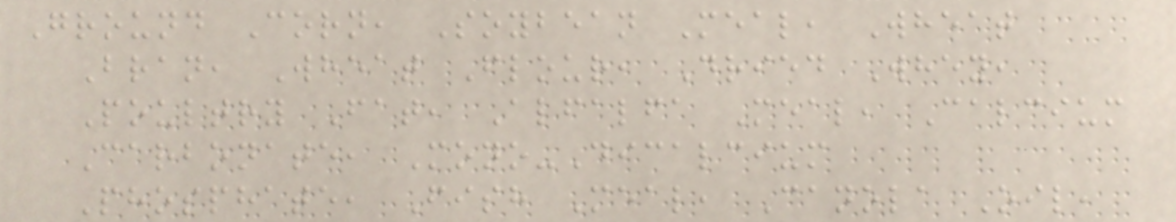Ground Corn, Soybean Meal, Wheat
Bran, Wheat Flour, Dried Whey,
Poultry Fat, Alfalfa Meal, Calcium
Carbonate, Mono-Dicalcium
Phosphate, Fish Meal, Canola Oil,
